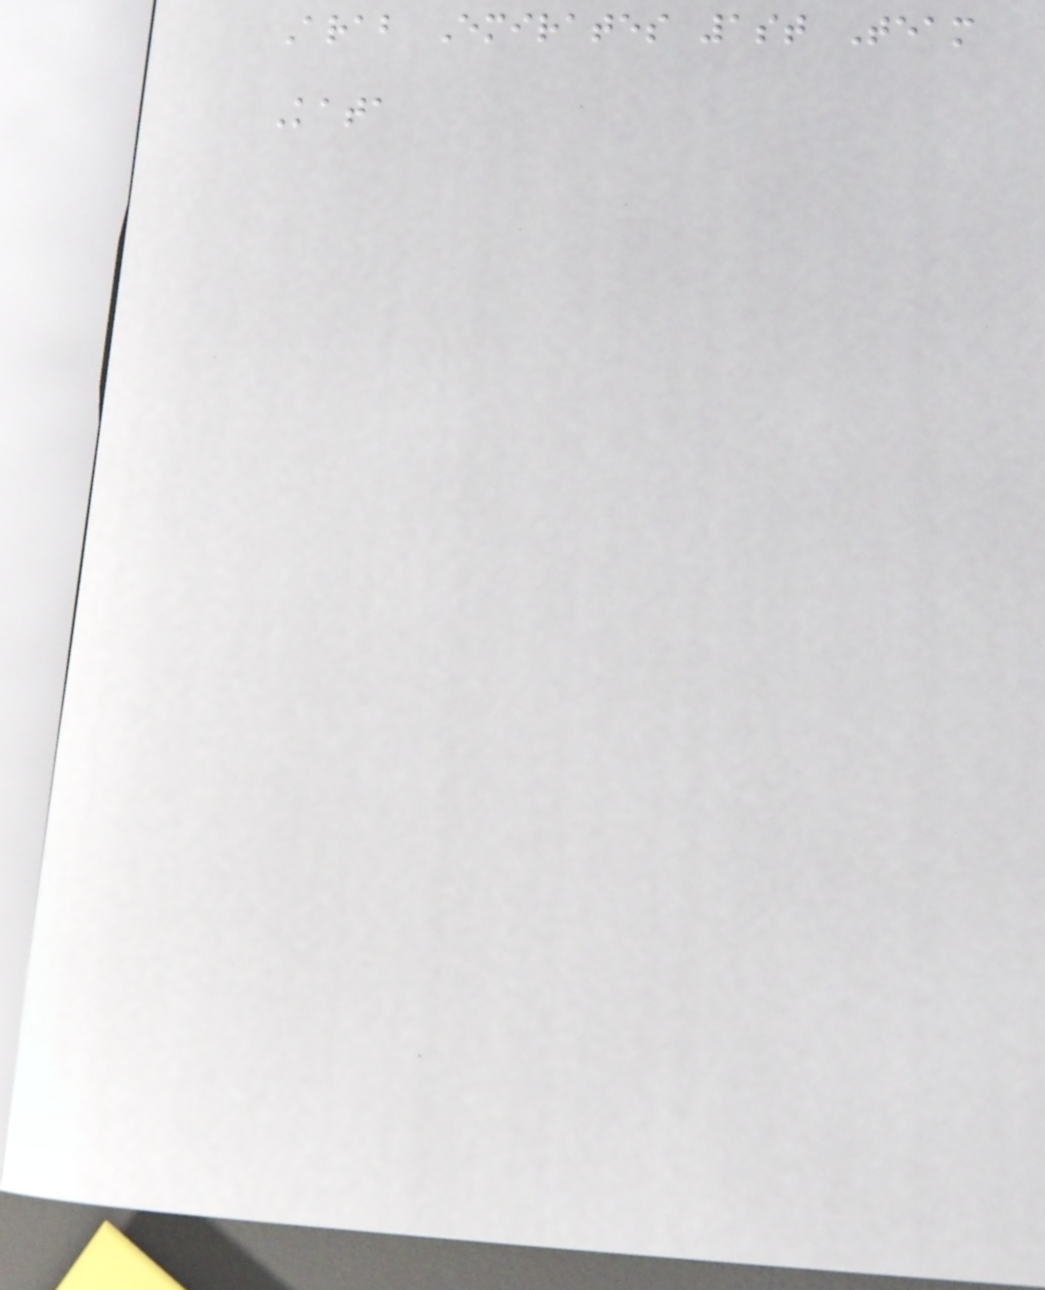Arab Emirates 1st Team
Kata
